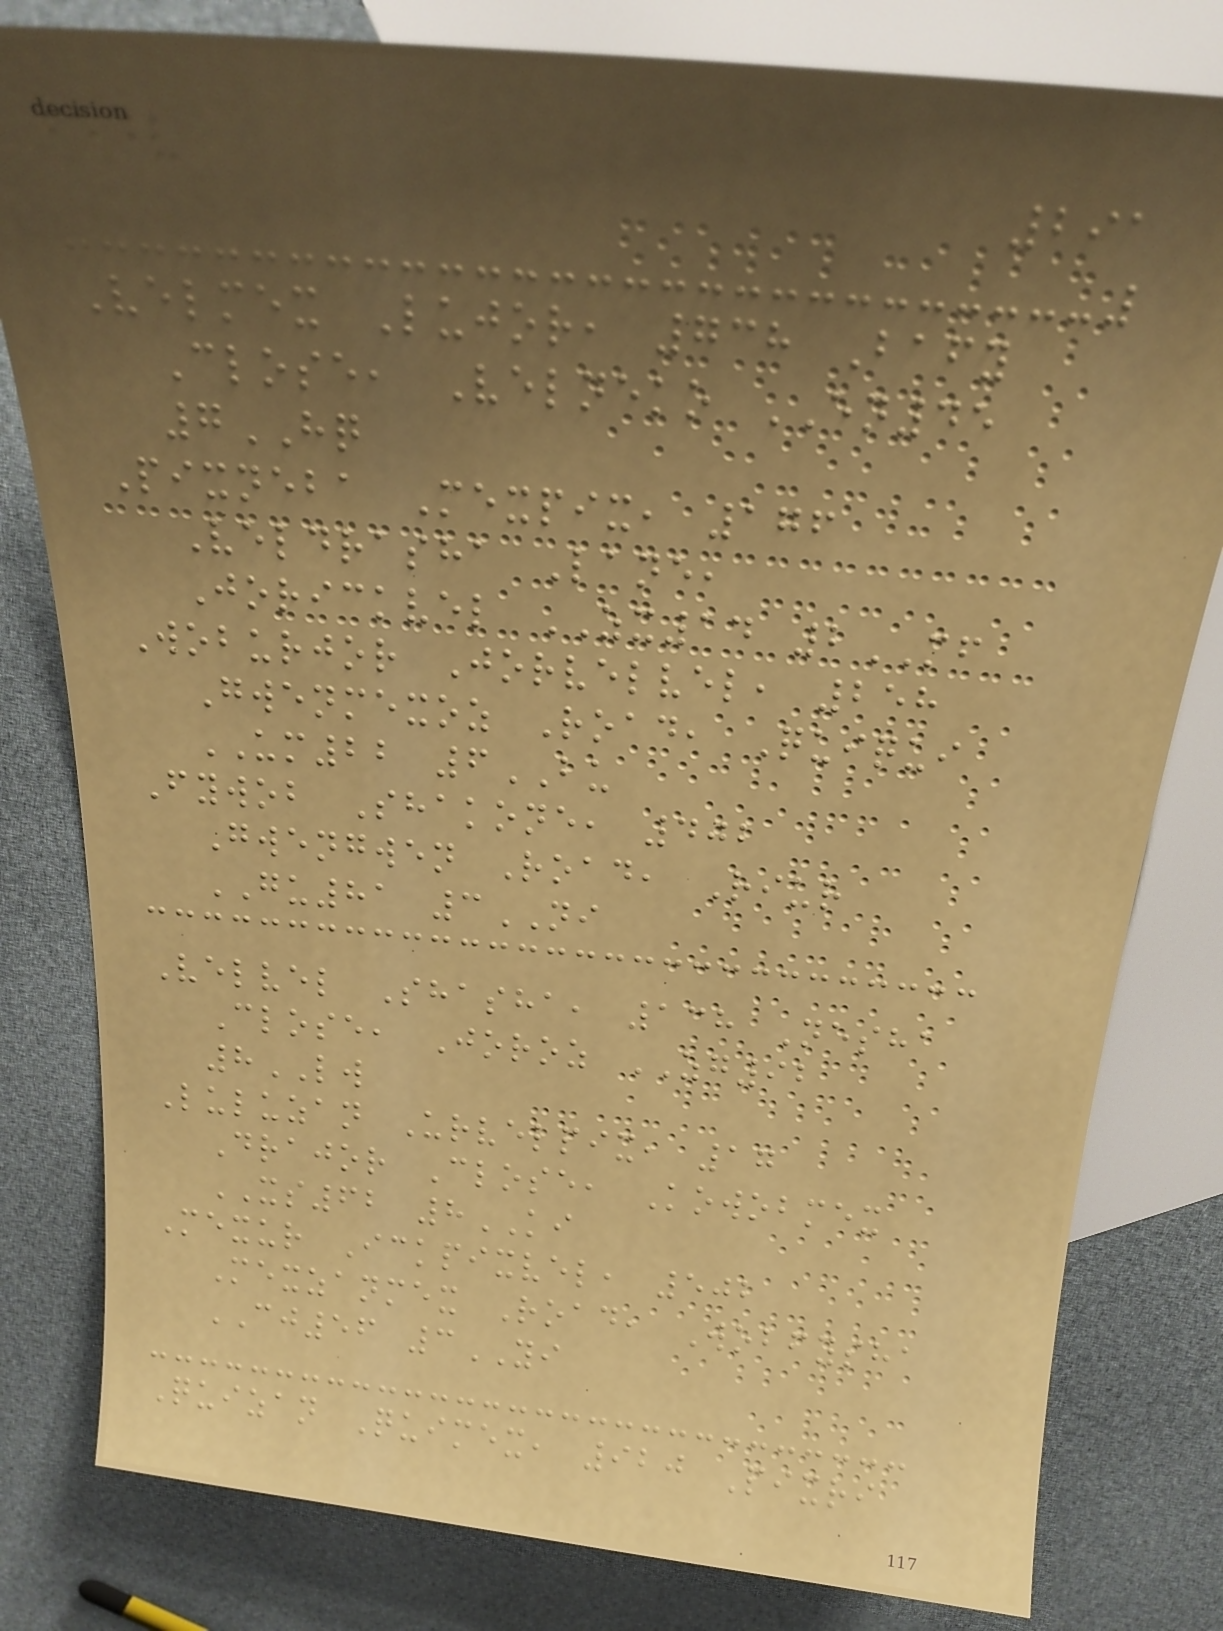291
Velmex Lujor, 738 Bafy
Close, Velneko EN45
7HQ
Pixneba Mexpix, 176
Veldrasha Lane,
Jorickvel ZX14 2MF
Woburjor Jorvelvel, 258
Gwenmexoz Road, Quiqui
UM22 6BU
Fywob Shakone, 402
Gwengwen Road, Riur
GU81 3NI
Velvel Shasha, 138 Nesha
Close, Joroz ZG92
8LW
Luluzan Urvelpix, 17
Drajor Close, Kowobmex
XS62 8KI
Mexur Ickpixvel, 502
Mexzanmex Road, Wobfysha
CJ56 3YI
Quizan Quimex, 920 Pixri
